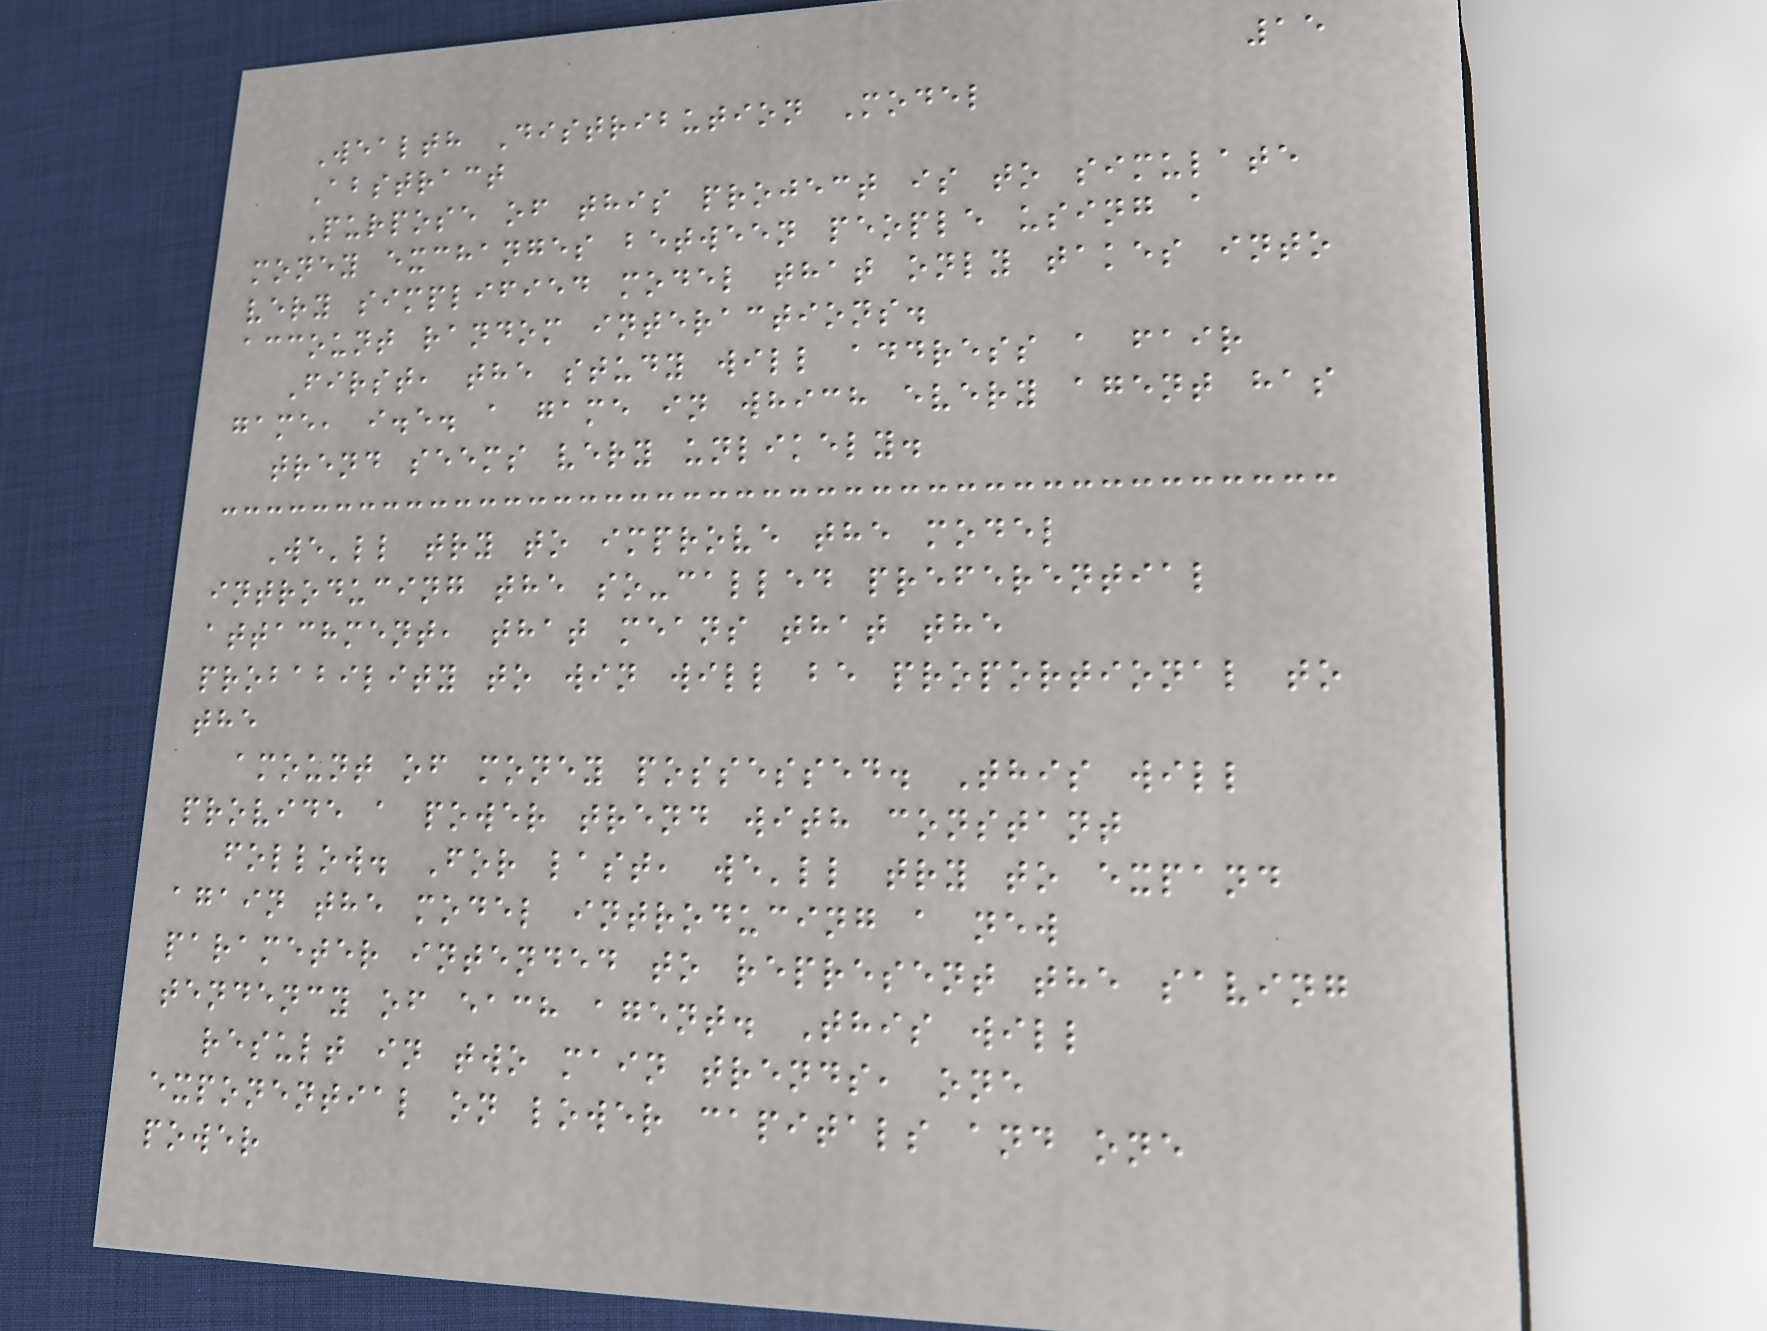15
Wealth Distribution Model
Abstract
Purpose of this project is to simulate
money exchanges between people using a
very simplified model that only takes into
account random interactions.
First, the study will address a fair
game, i.e. a game in which every agent has
trend seems very unlikely.
We'll try to improve the model
introducing the so-called preferential
attachment, that means that the
probability to win will be proportional to
the
amount of money possessed. This will
provide a power trend with constant
follow. For last, we'll try to expand
again the model introducing a new
parameter intended to represent the saving
tendency of each agent. This will
result in two main trends, one
exponential on lower capitals and one
power
